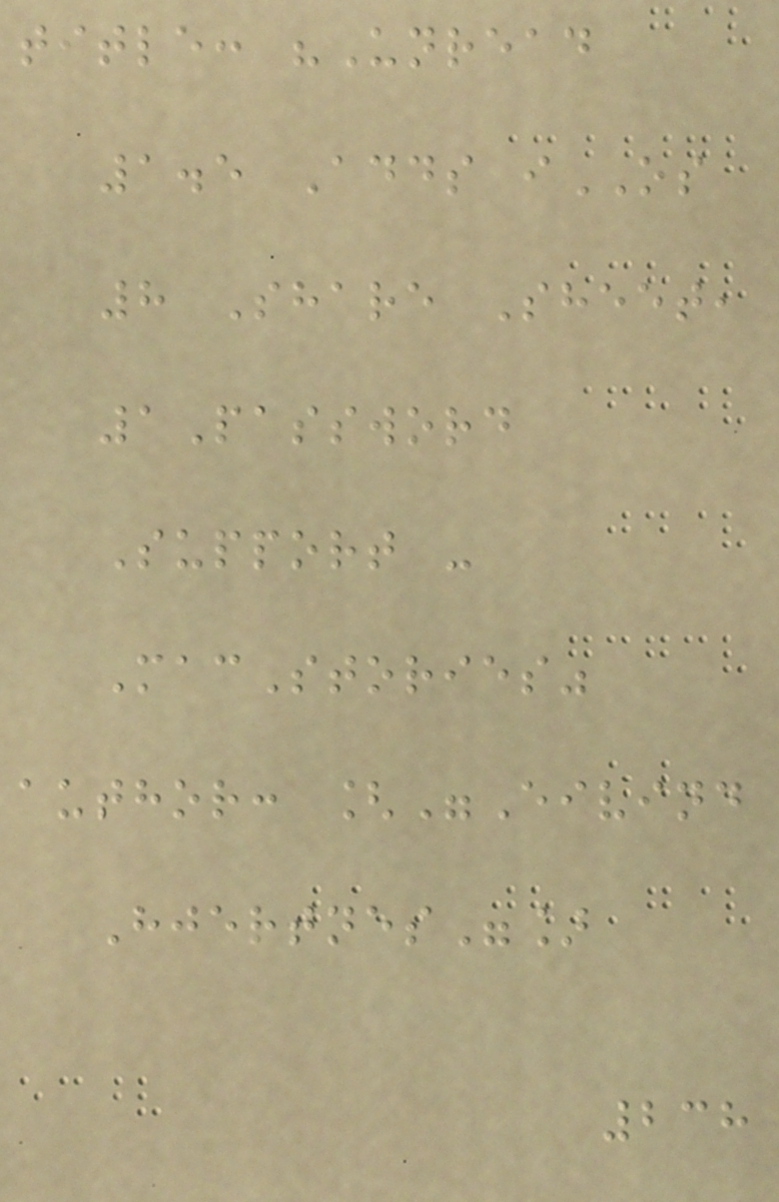title: "Unread
1.5 Adds iOS
8 Share Sheet,
1Password
Support -
MacStories"
author: ["Eivind
Hjertnes"]
238
